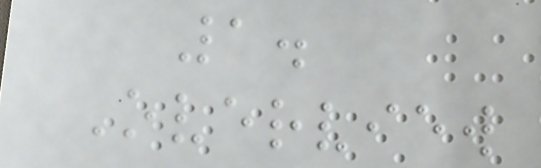1.
Overview
